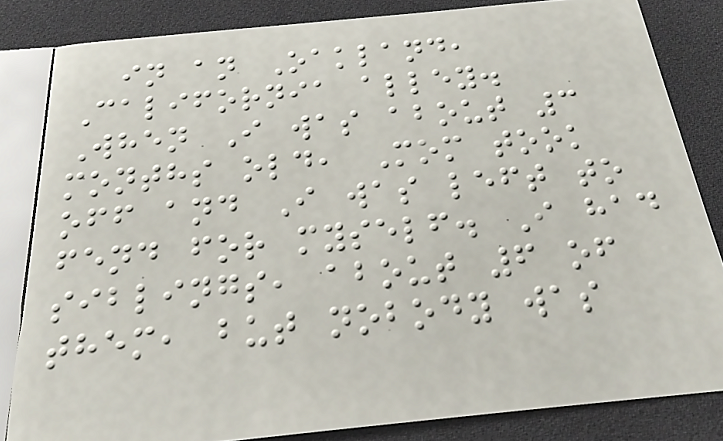in an Oakland,
California alley.
When I was about 3
months old, Mom took
off and I was left to
fend for myself. I had
siblings, about 6 of
them, but nobody was
